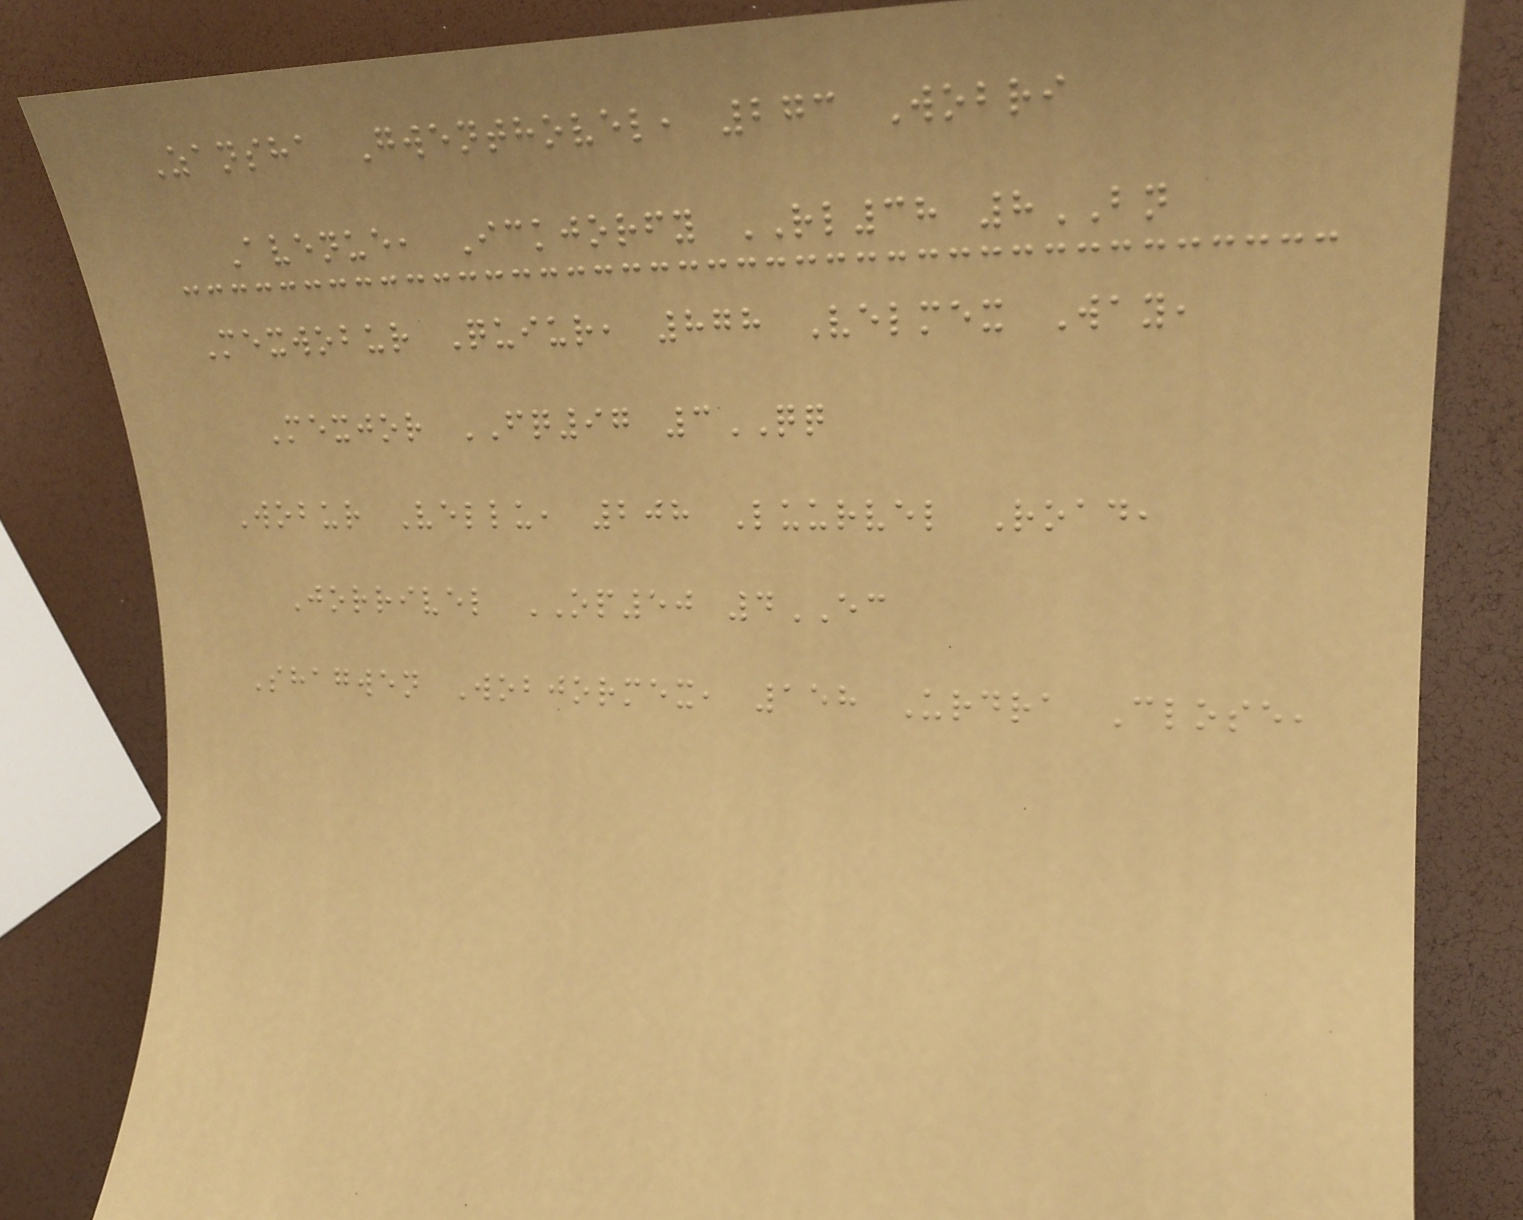Zansha Gwenthovel, 273 Wobri
Avenue, Ickjorfy RL38 8BN
Mexwobur Quiur, 878 Velmex Way,
Mexjor FQ97 3QQ
Wobur Vellu, 208 Luurvel Road,
Jorrivel OP50 4EC
Shagwen Wobjormex, 158 Urdra Close,
